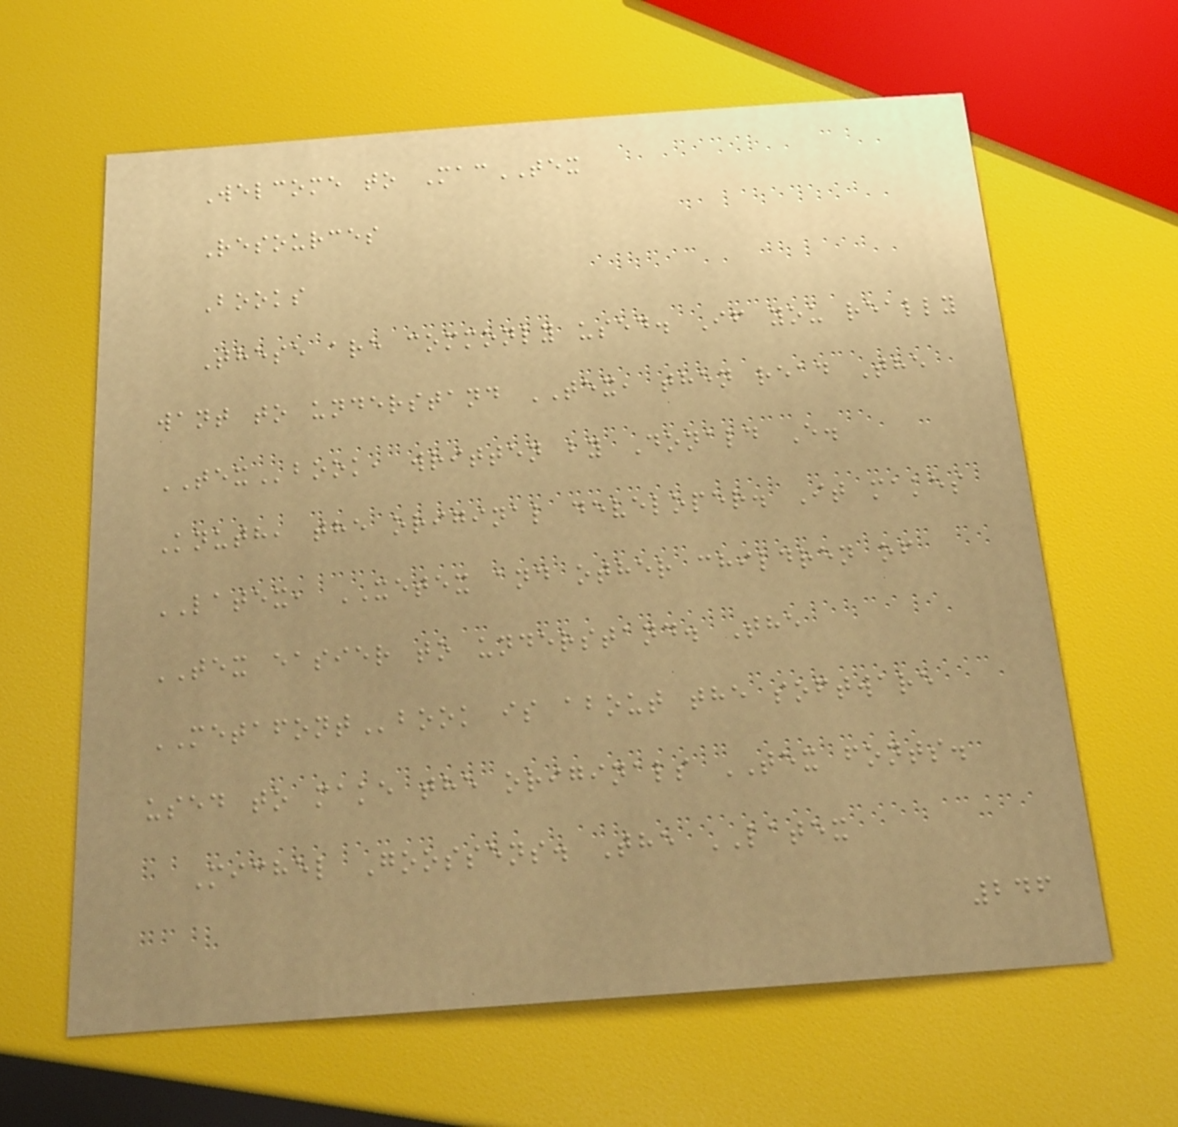Welcome to MacTEX
Resources
Books
These are commonly used. If you really
want to understand TEX, then read The
TEXbook, written by Donald E.
Knuth, the original developer. It makes
LATEX, XETEX and other children of
TEX easier to understand. The
METAFONTbook is about the software
used to make the originals TEX fonts.
Michel Goossens. The LATEX
246
